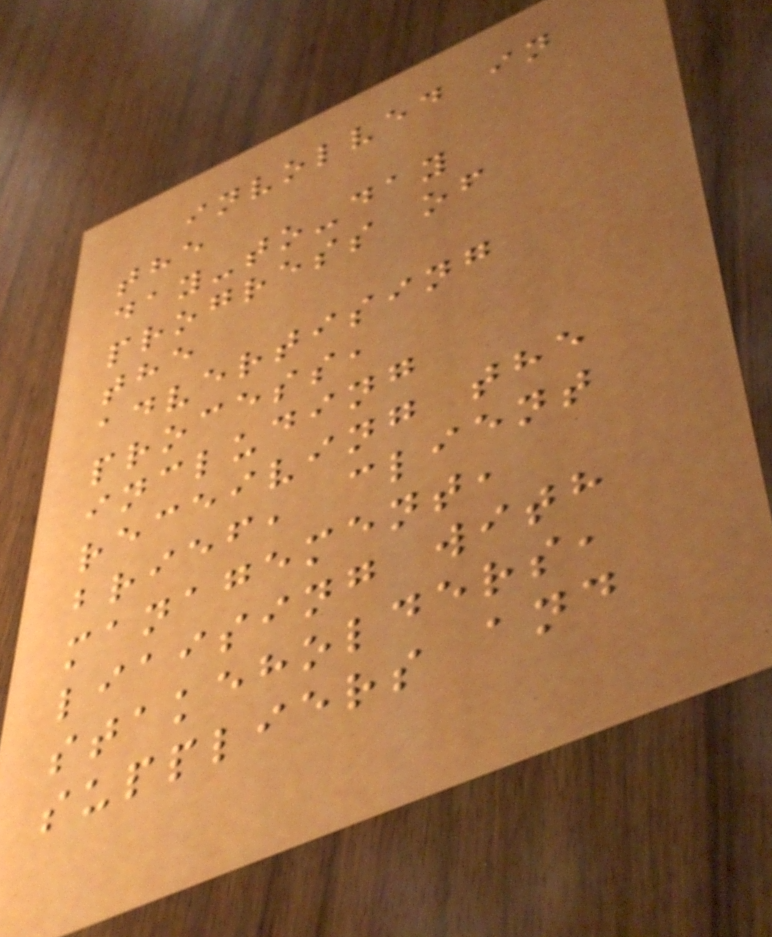involved in
the
day-to-day
progress of
the
advertising
process,
including
receiving the
brief, client
management,
liaising with
stakeholders,
suppliers and
